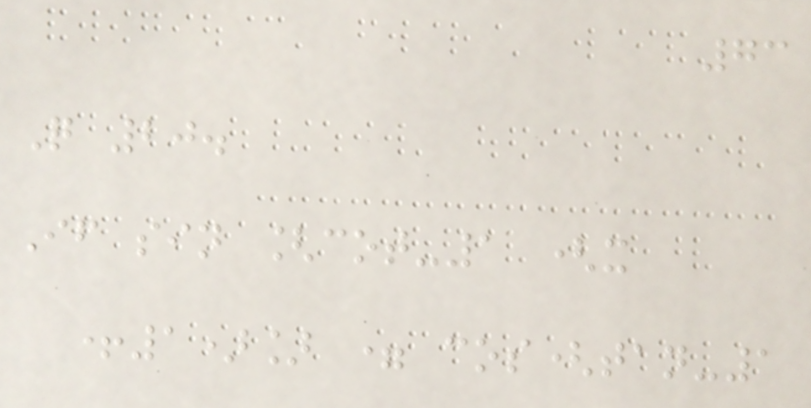73
Q 20.
If sin [cot-1 (x
+1)] = cos(tan-1
